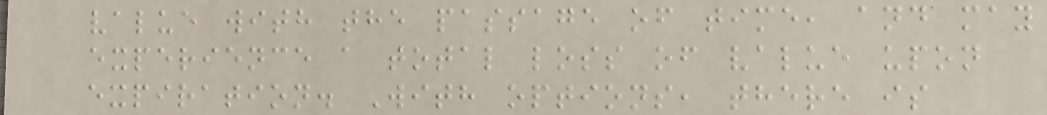value with the passage of time, and may
experience a total loss of value upon
expiration. With options, there is
